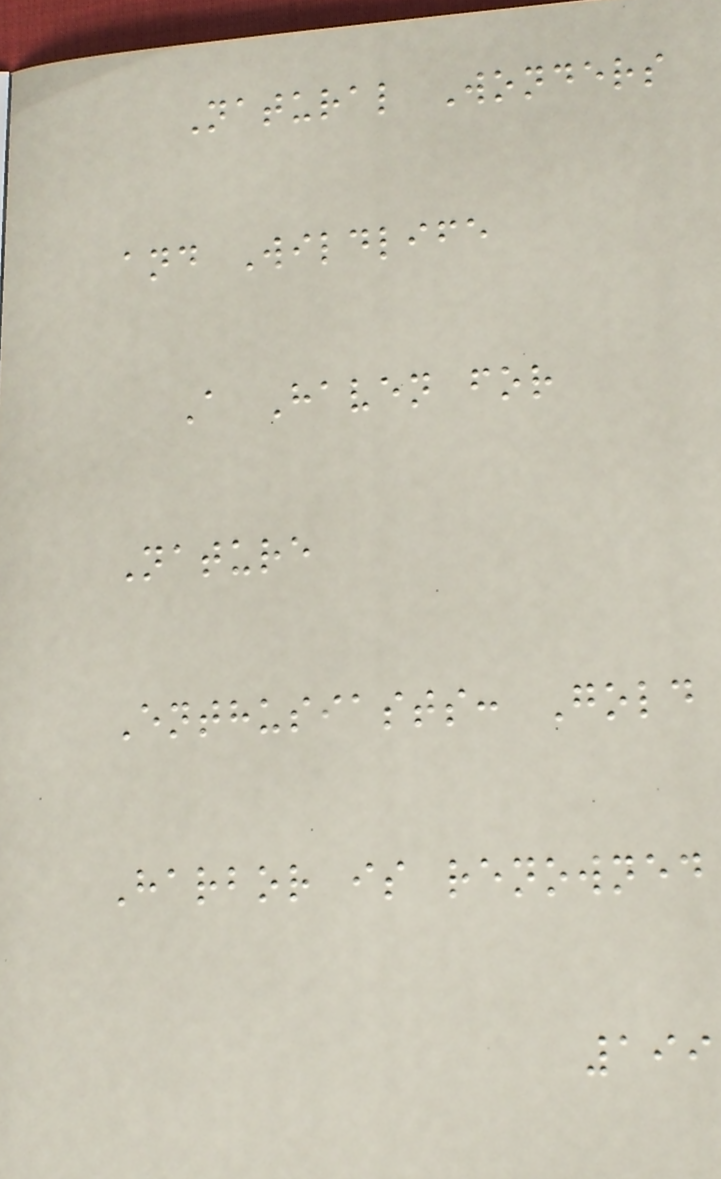Natural Wonders
and Wildlife
A Haven for
Nature
Enthusiasts: Gold
Harbor is renowned
199
